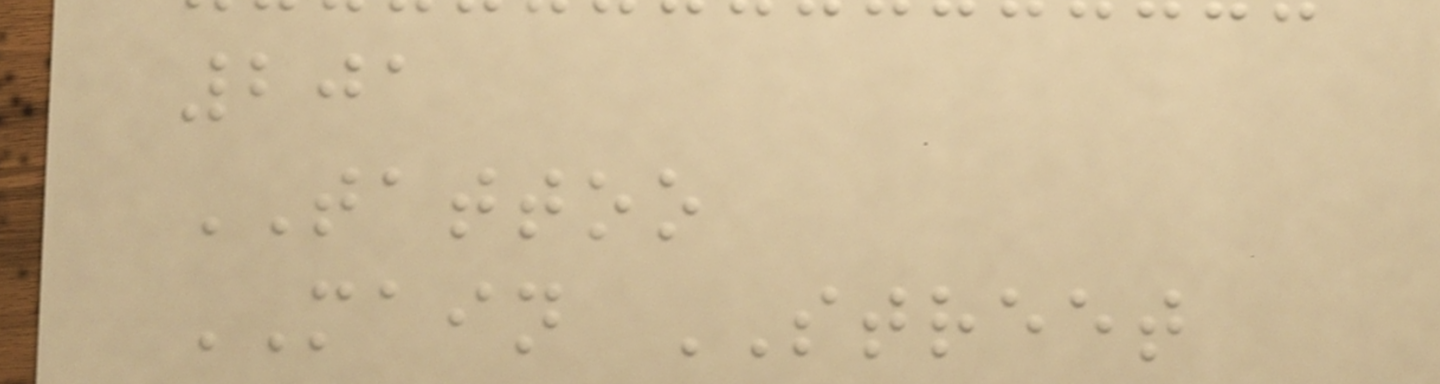201
TATTOO
MAIN STREET
